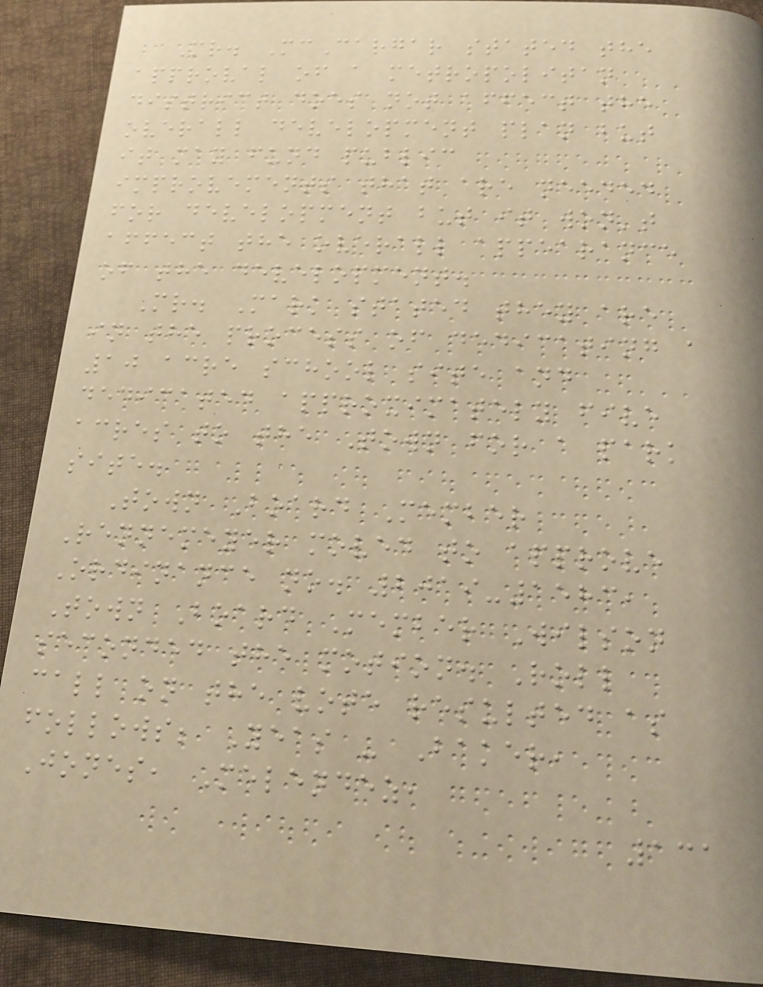Mr. McCargar stated the
approval of a metropolitan
district does not affect the
overall development plan but
it may fund public
improvements that are needed
for development but it won't
affect the overall appearance
of the development.
Mr. Mark stated they are
in the process of dedicating a
10 acre school site and
dedicated approximately five
acres to the Town for a park
site.
Town Board Member
Rennemeyer moved to approve
Ordinance no. 2019-1583,
Town Board Member Wilson
seconded the motion. Roll
call on the vote resulted as
follows; Yeas - Baker,
Jones, Melendez,
131
